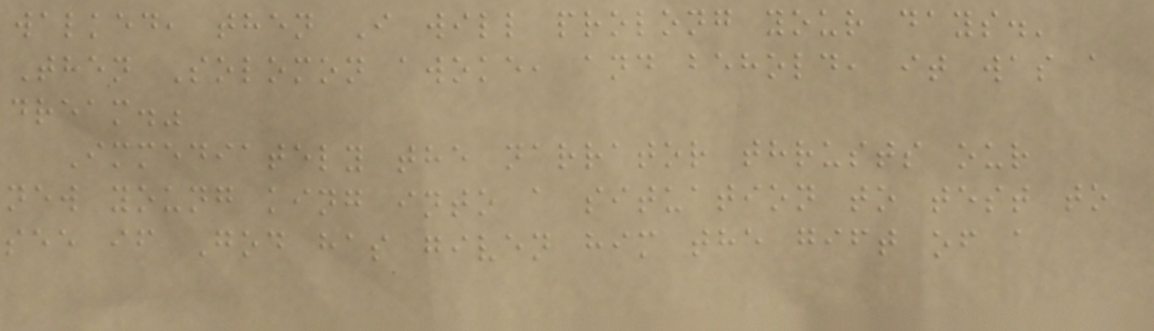walked, then I will prolong your days.'
Then Solomon awoke, and behold, it was a
dream."
Immediately the narrator thrusts our
new young king into a situation to test to
see if God has given him the gift of a
